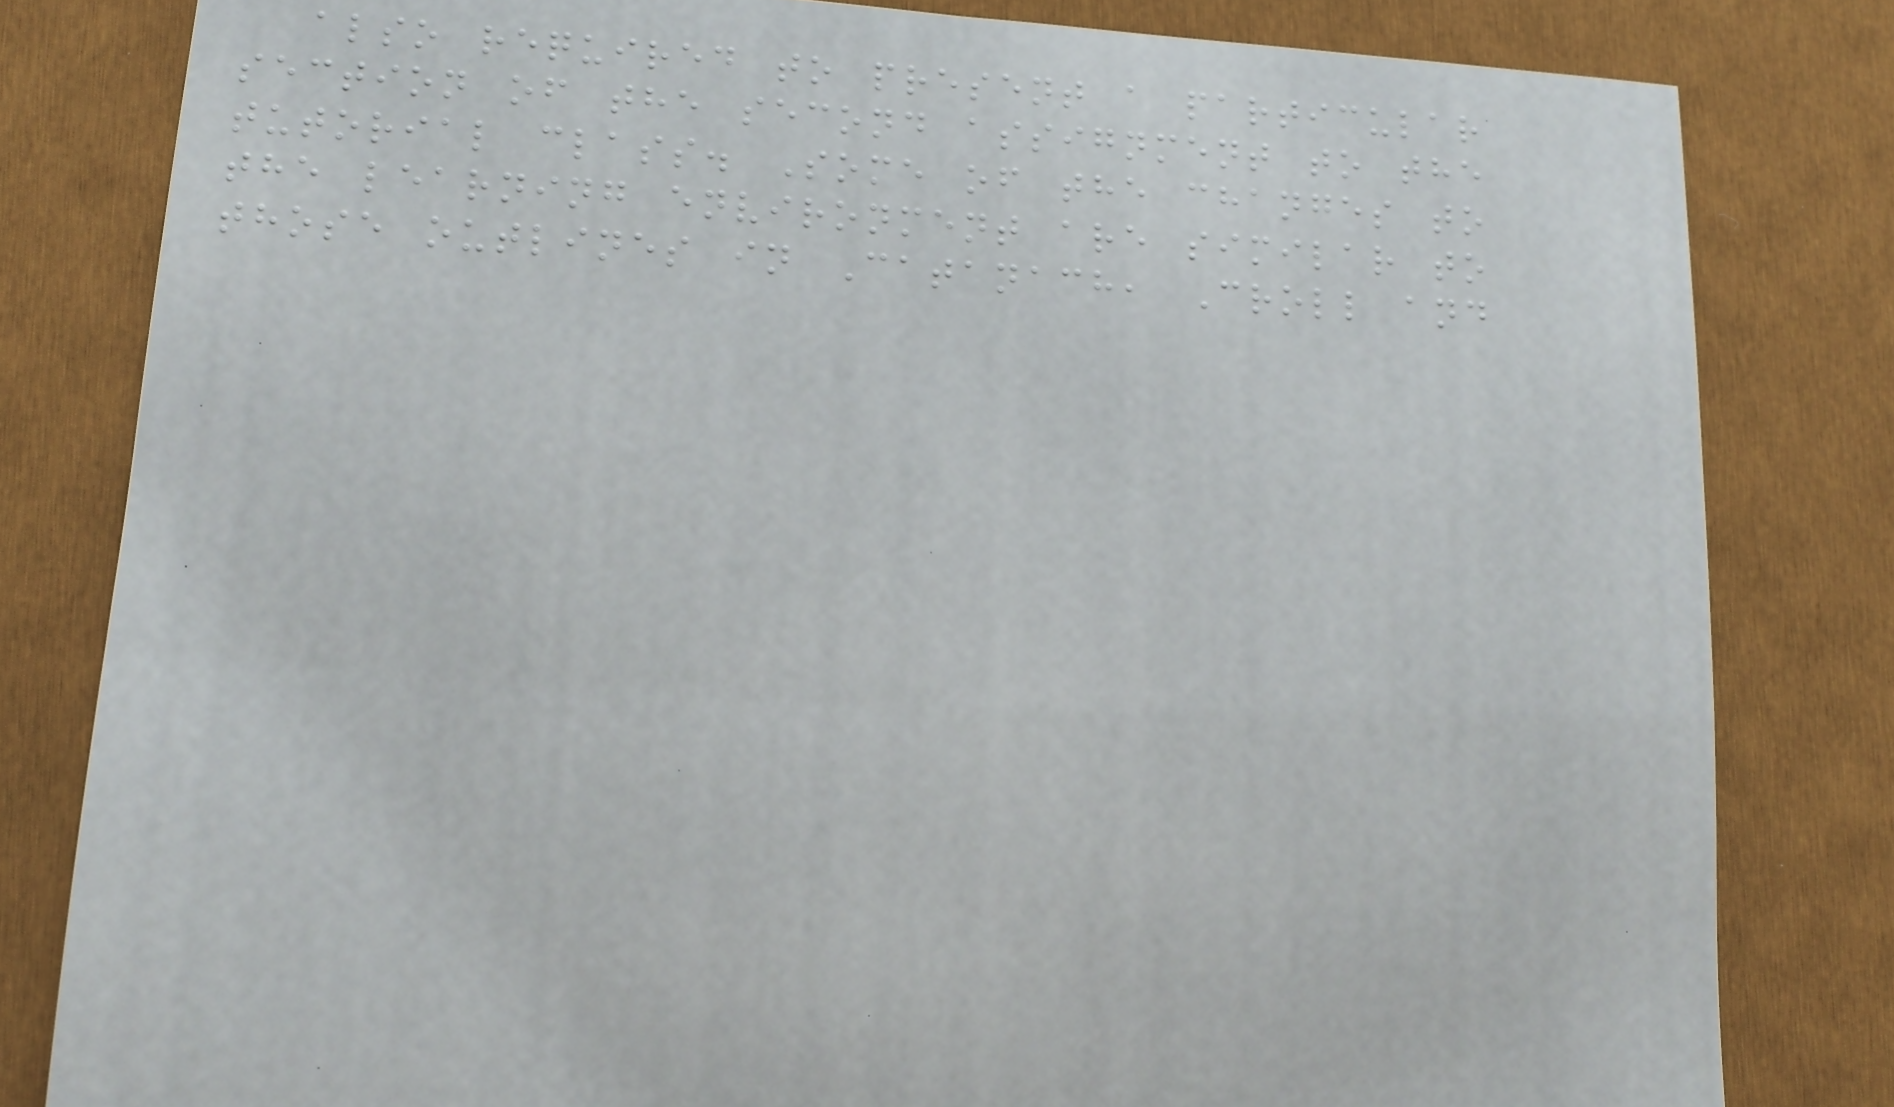also required to present a particular
section of the second assignment to the
tutorial class. Some of the changes to
the learning environment are similar to
those outlines in Catanach, Croll and
